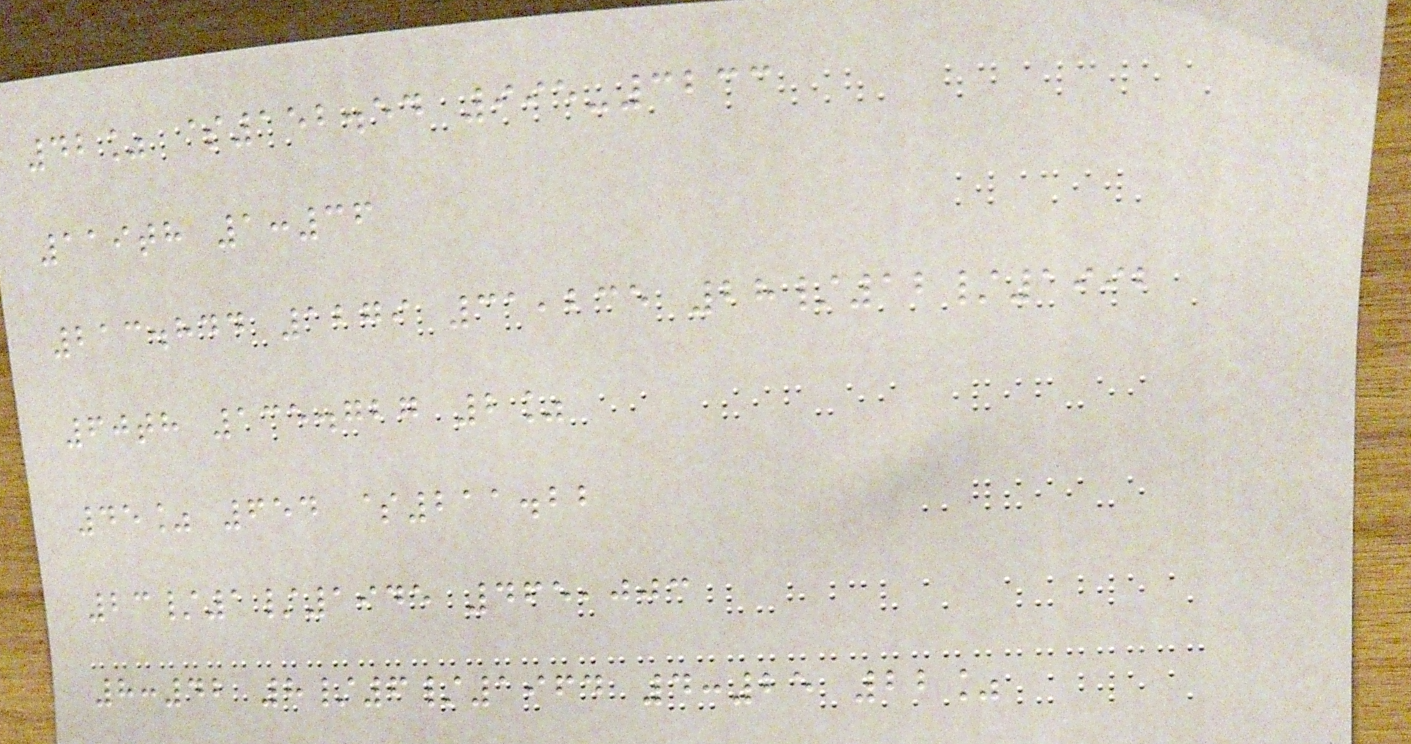42% $152.54 995-3233
119th 1:36
213.844 1279 31,235 28/12/1992
60th 135.727 2%
45% 654 $211.22
23/1/1945 465,003
8:42 8/6/1964 4:25 22%
